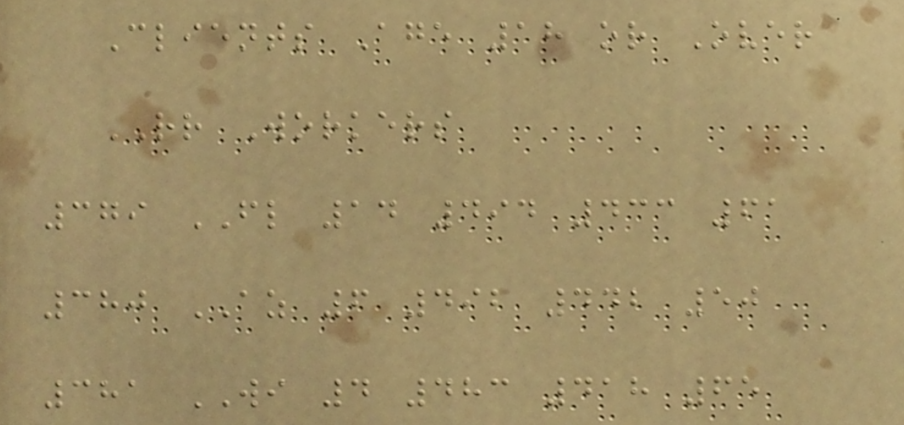Clients Age 18 or Over
RR Workers
379 FL 14 494 433 61
380 AZ 6 492 442 50
381 WI 4 483 418 65
